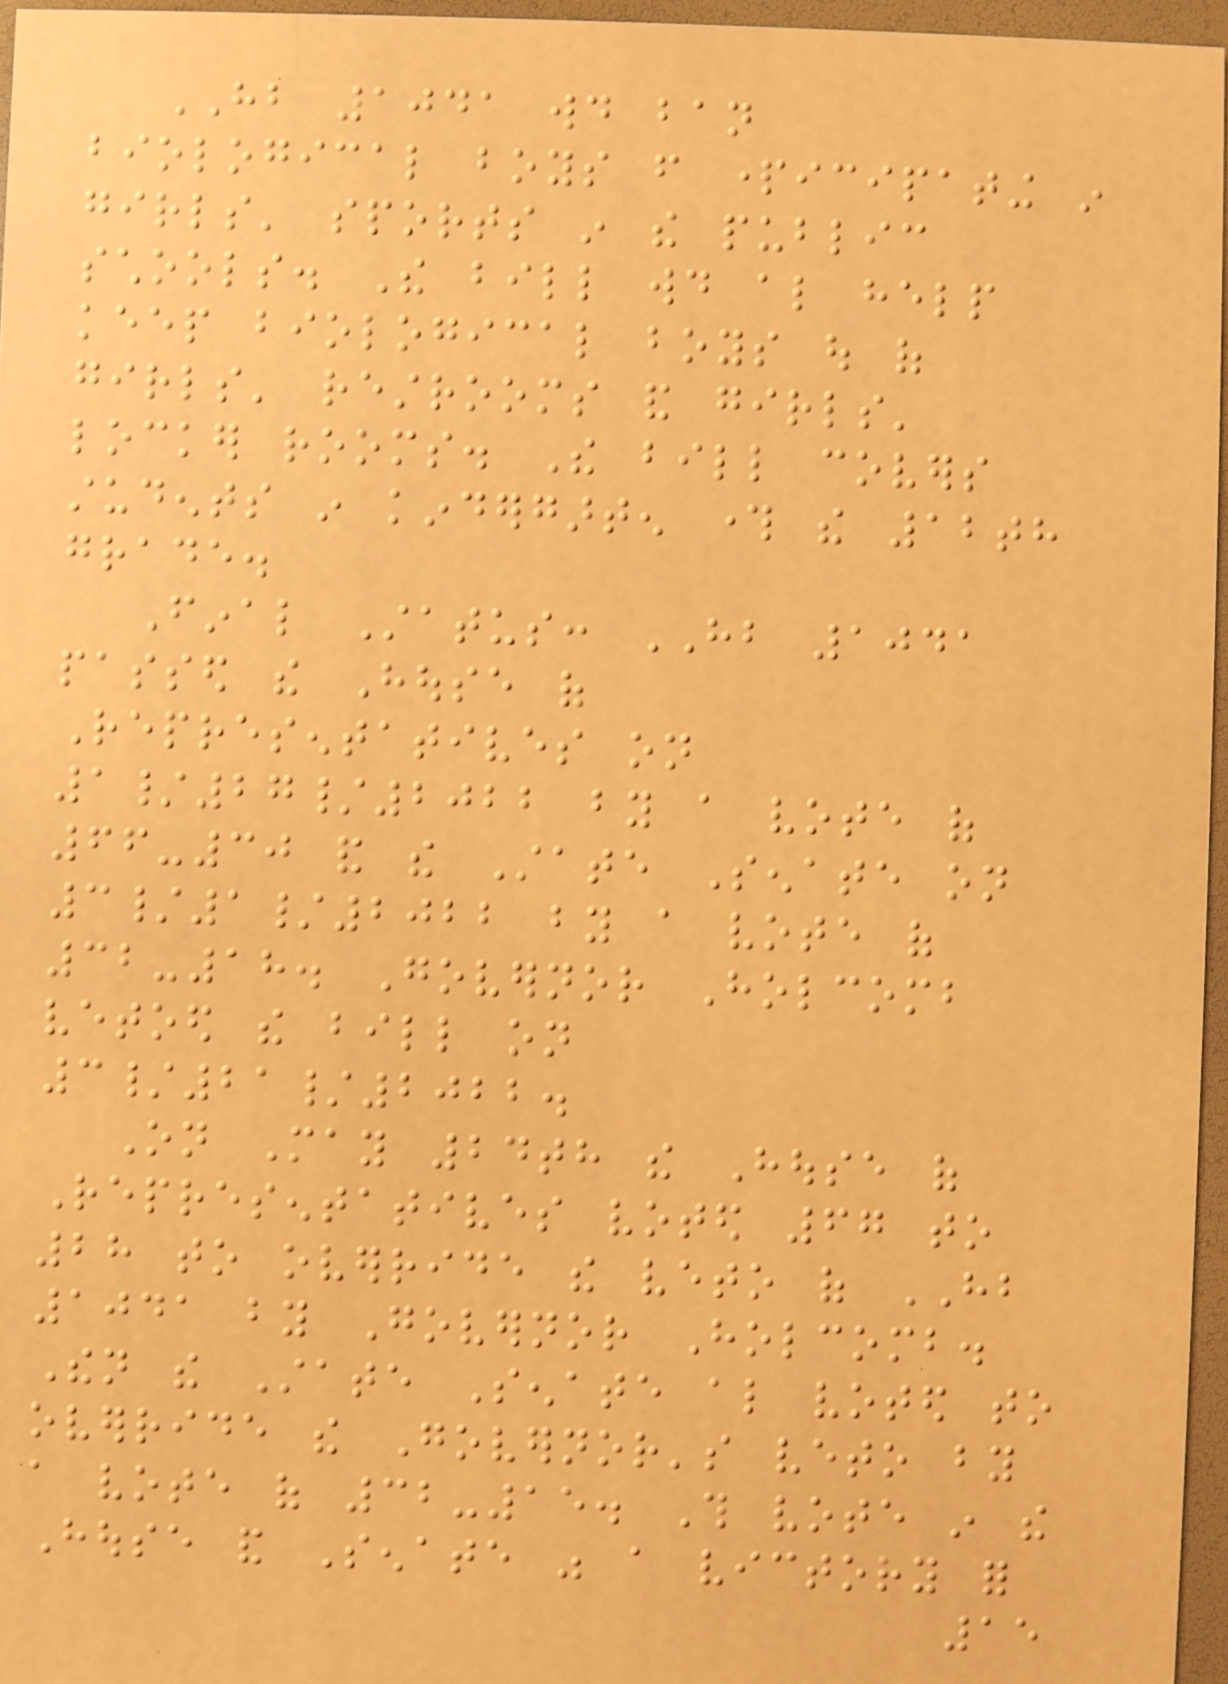HB 1041 would ban
biological boys from participating in
girls' sports in the public
schools. The bill would also help
keep biological boys out of
girls' restrooms and girls'
locker rooms. The bill covers
students in kindergarten through the 12th
grade.
Final Status: HB 1041
passed the House of
Representatives on
1/27/2022 by a vote of
66-30 and the State Senate on
3/1/2022 by a vote of
32-18. Governor Holcomb
vetoed the bill on
3/21/2022.
On May 24th the House of
Representatives voted 67 to
28 to override the veto of HB
1041 by Governor Holcomb.
Then the State Senate also voted to
override the Governor's veto by
a vote of 32-15. This vote in the
House and Senate was a victory for
15
